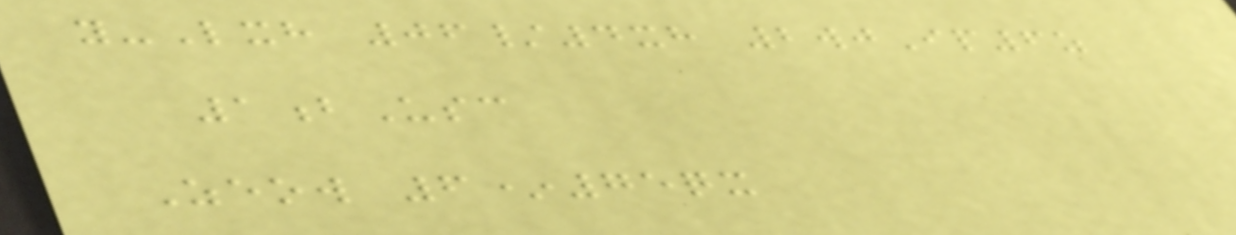y-Lxh 06/4xh 2wjIp6z
1bUsc
Zeow 6*75qx
